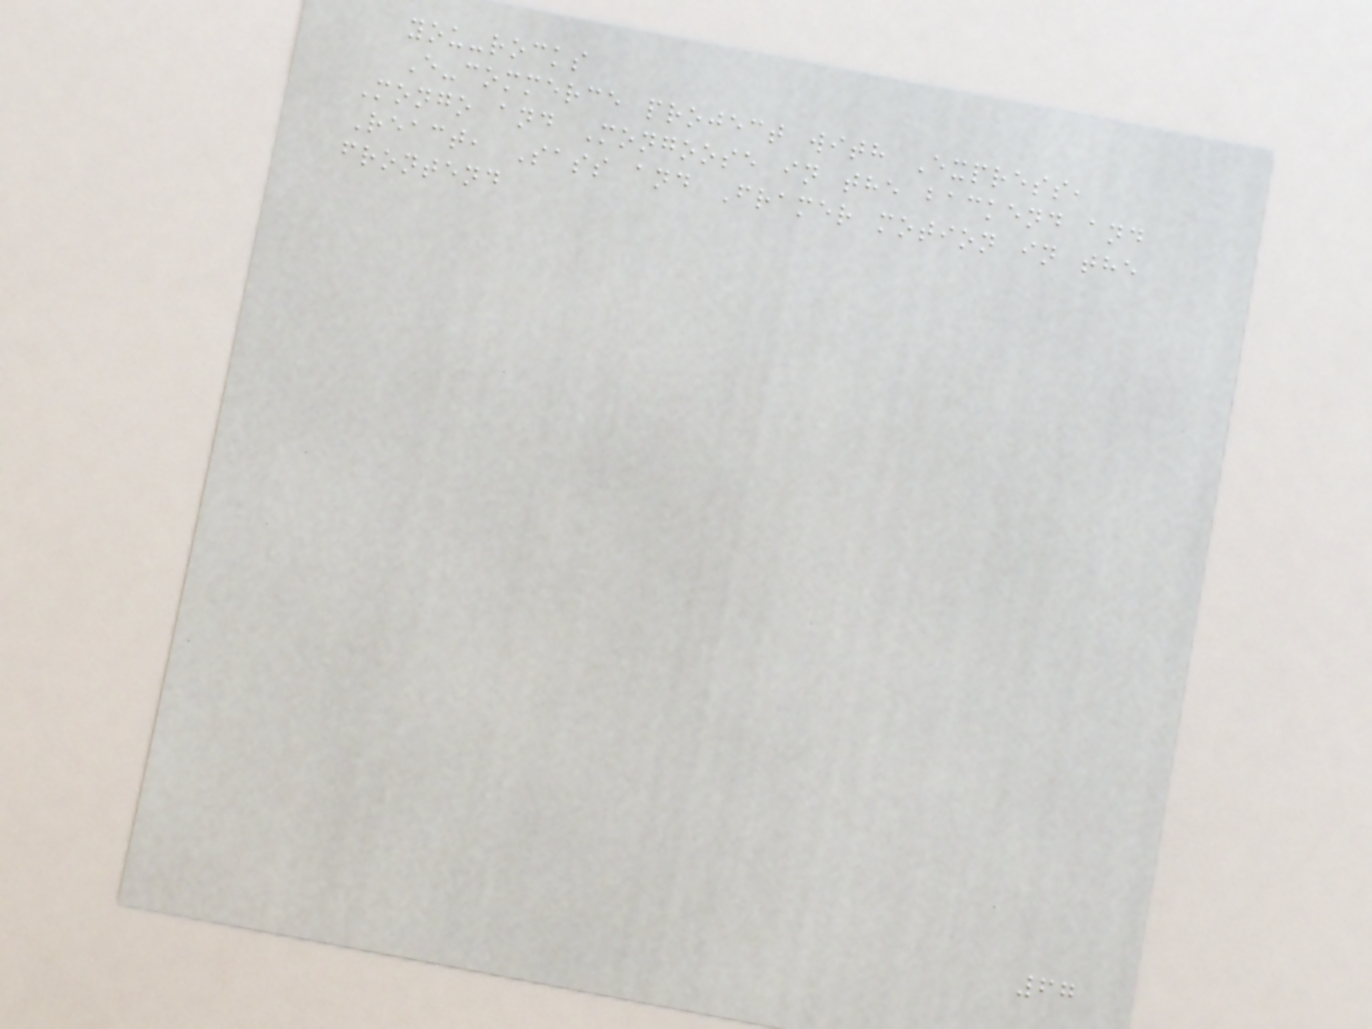you-rocks
E-commerce project with Express,
Mongo and Mongoose in the backend and
React, Sass and Framer motion in the
frontend
67
